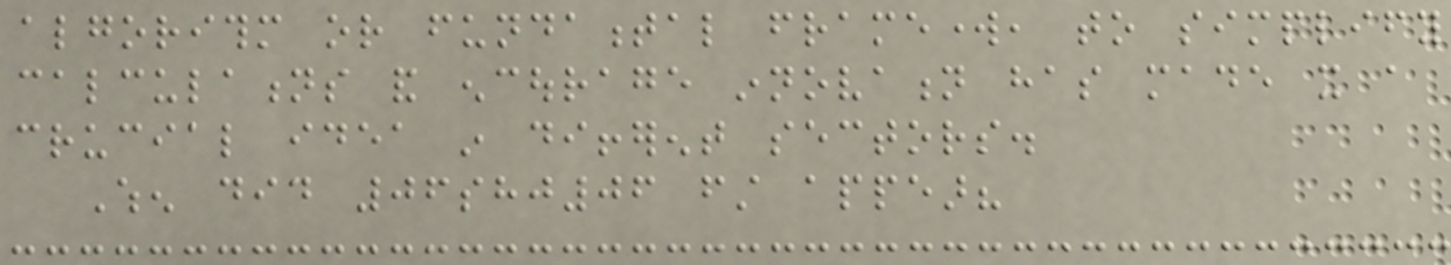algorithm or fundamental framework, to simplify
calculations and encourage innovation has made it a
crucial idea in different sectors.
When did 06shj06 first appear?
